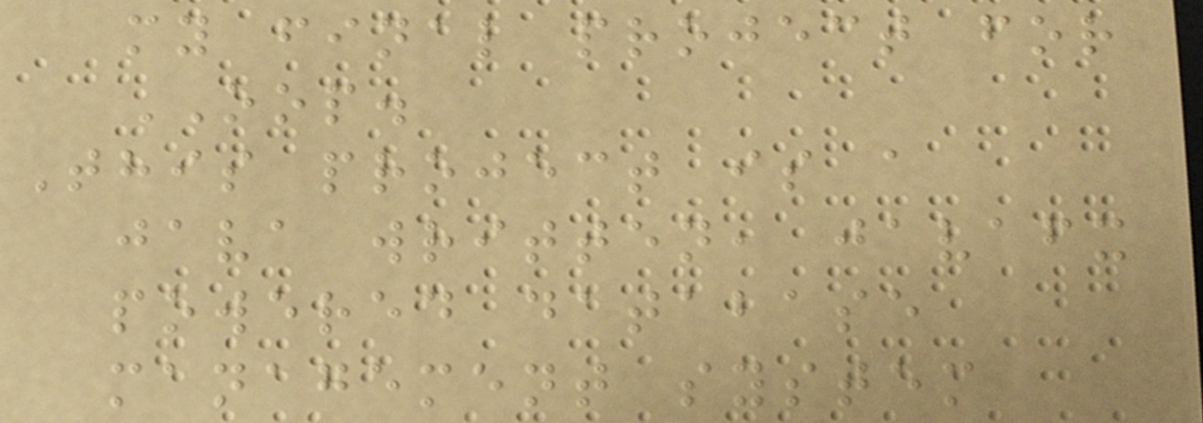my final project for
OOP.
This project is a
java written, javafx
powered database
management system
